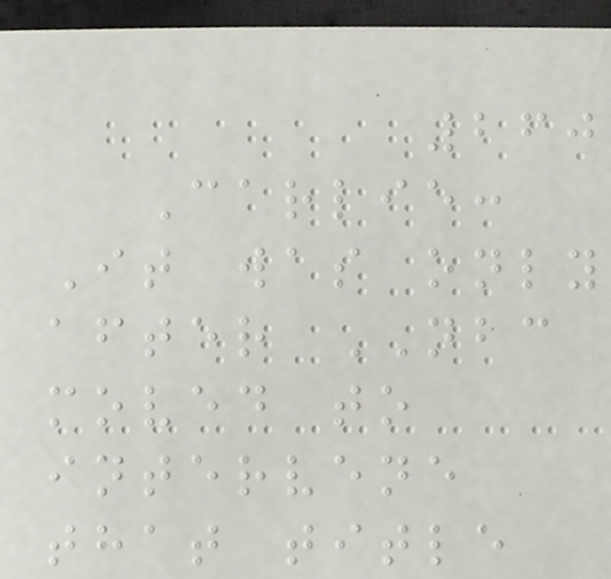260
Carlie:
It was only
after NBC
moved to
intervene
that title
